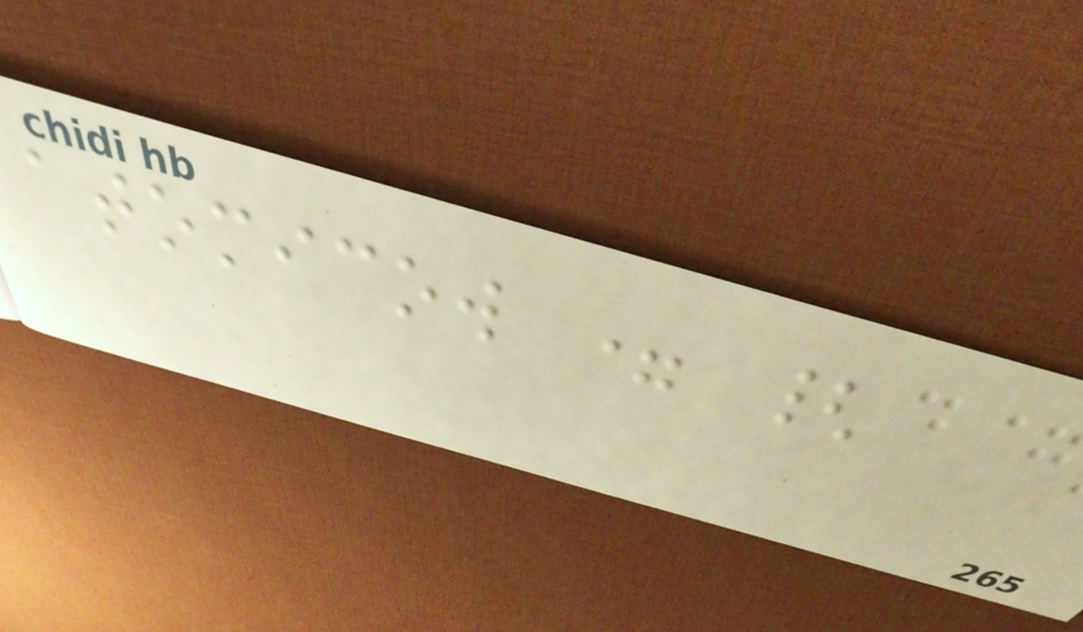atomicow = {
